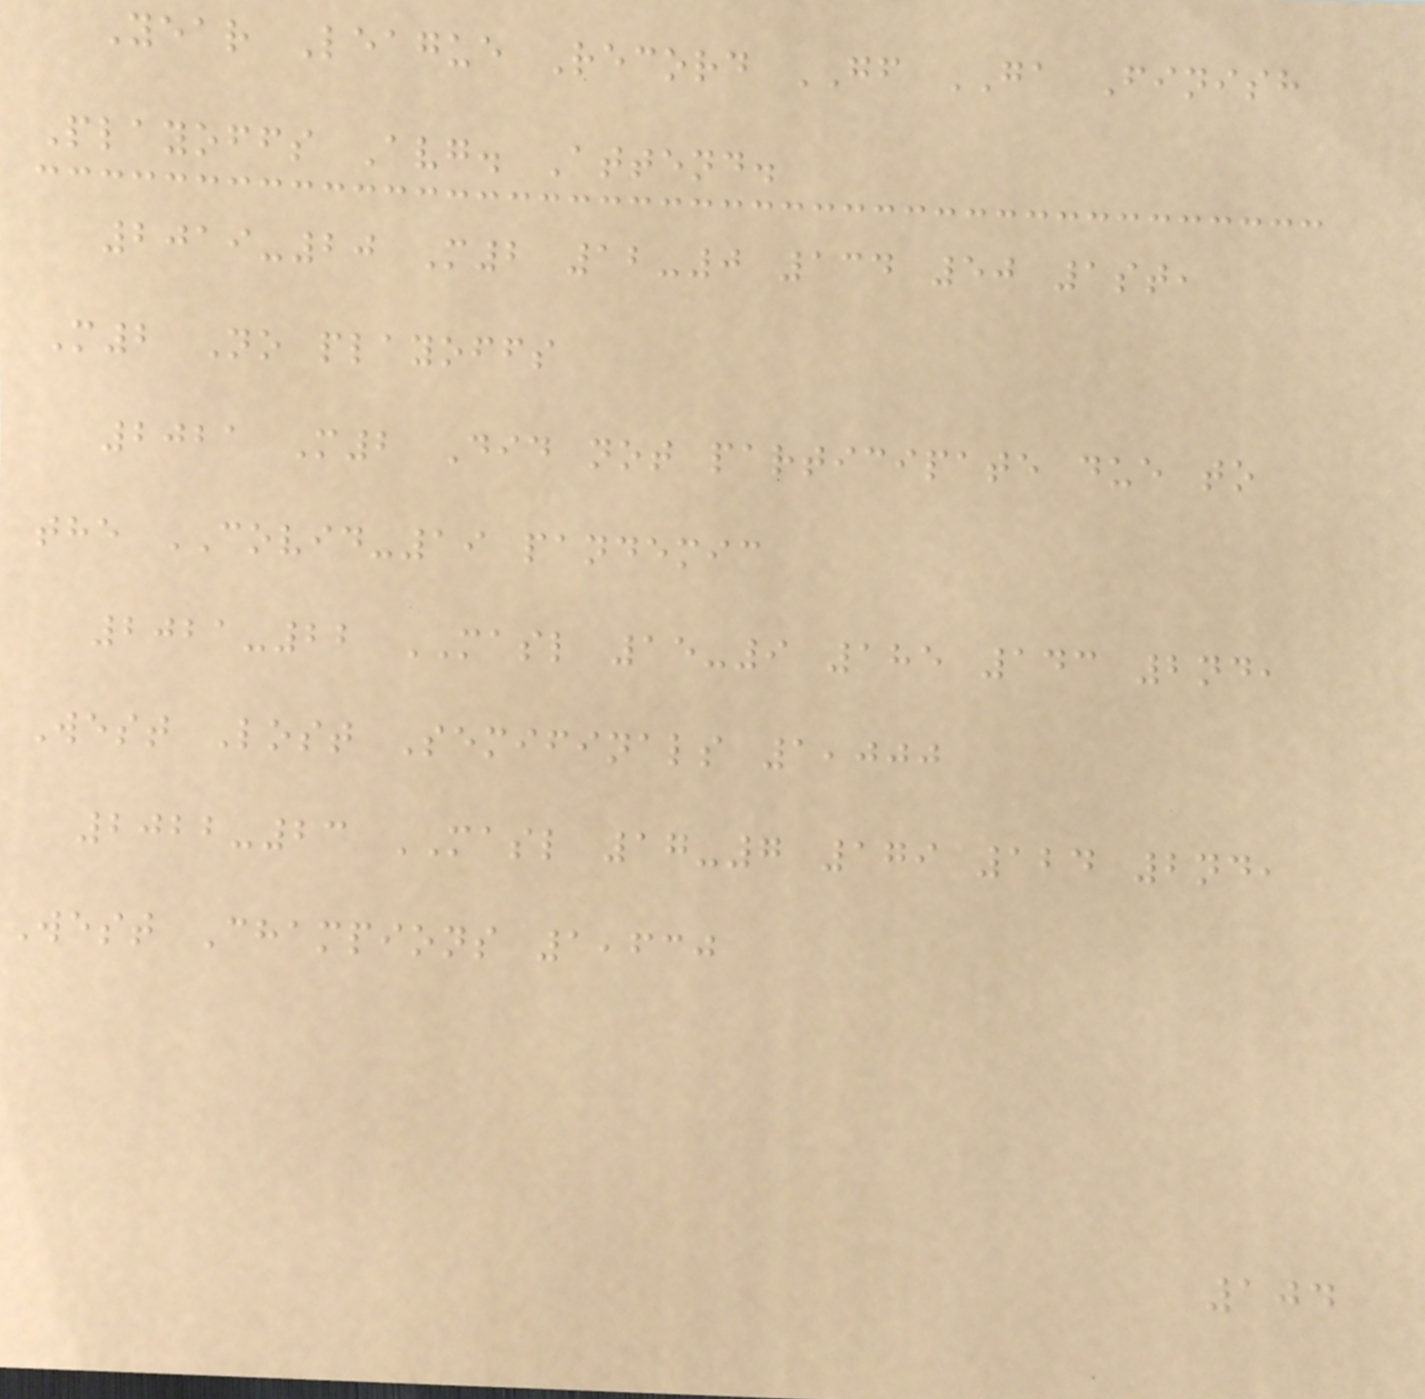Year League Record GF GA Finish
Playoffs Avg. Attend.
2019-20 M2 12-0 134 50 1st,
M2 No playoffs
2021 M2 Did not participate due to
the COVID-19 pandemic
2021-22 MASL 15-9 185 143 2nd,
West Lost Semifinals 1,000
2022-23 MASL 17-7 179 124 2nd,
West Champions 1,630
104
